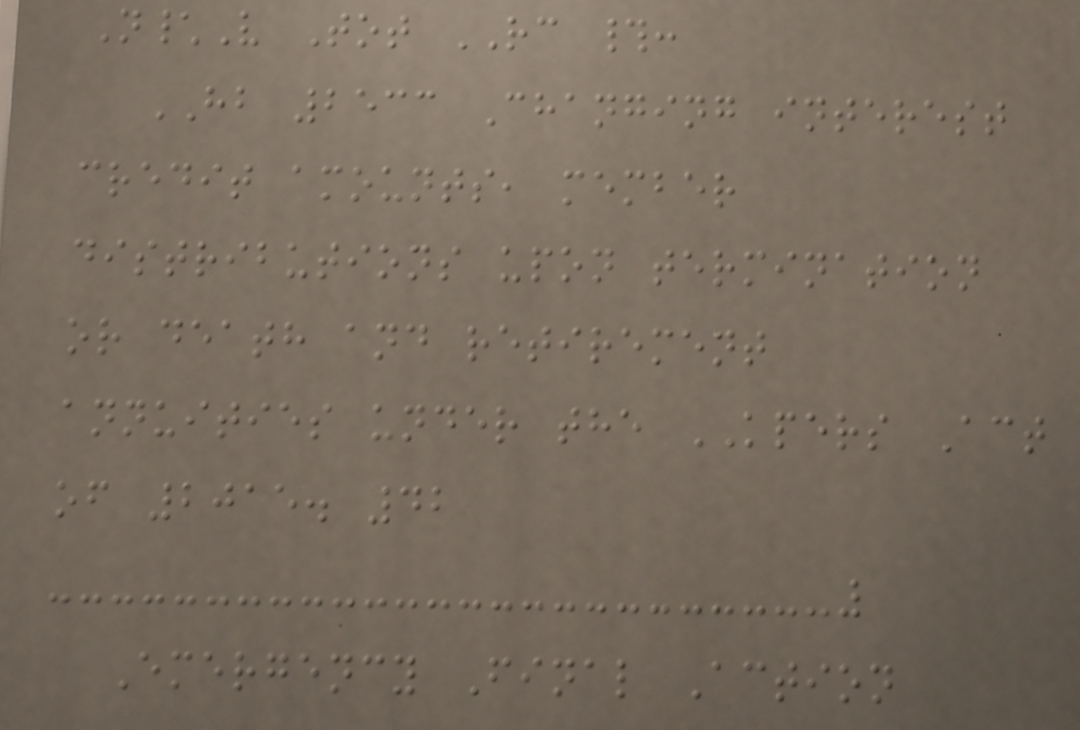N\V Tot RC #:
HB 2533 Changing interest
credit amounts, member
distributions upon termination
or death and retirement
annuities under the KPERS Act
of 2015. 42
Emergency Final Action
